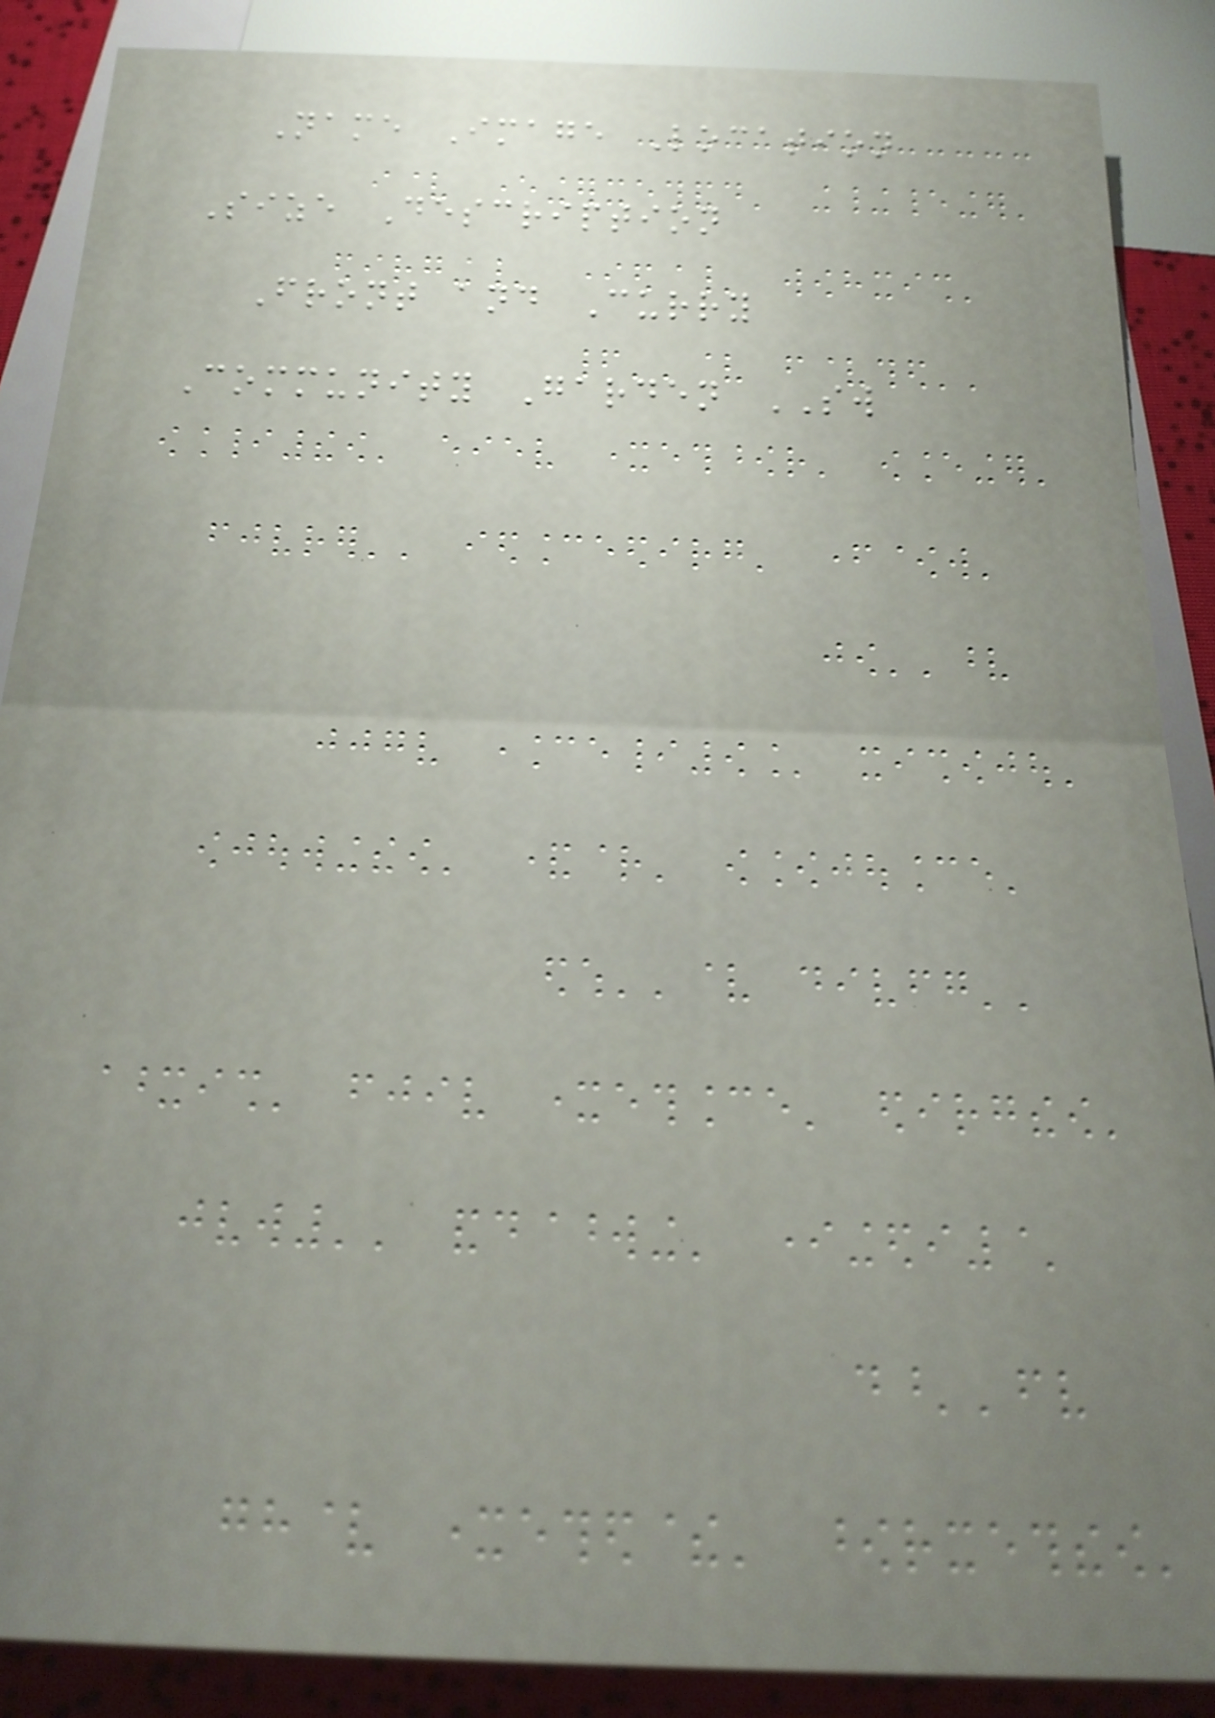Name Image Location
Size Description
Front and Curry
Community Garden SW
